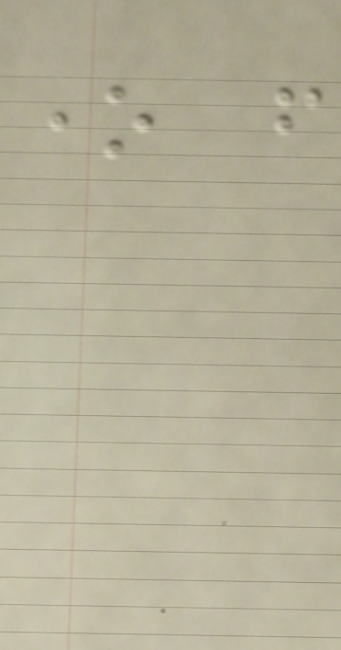one from
